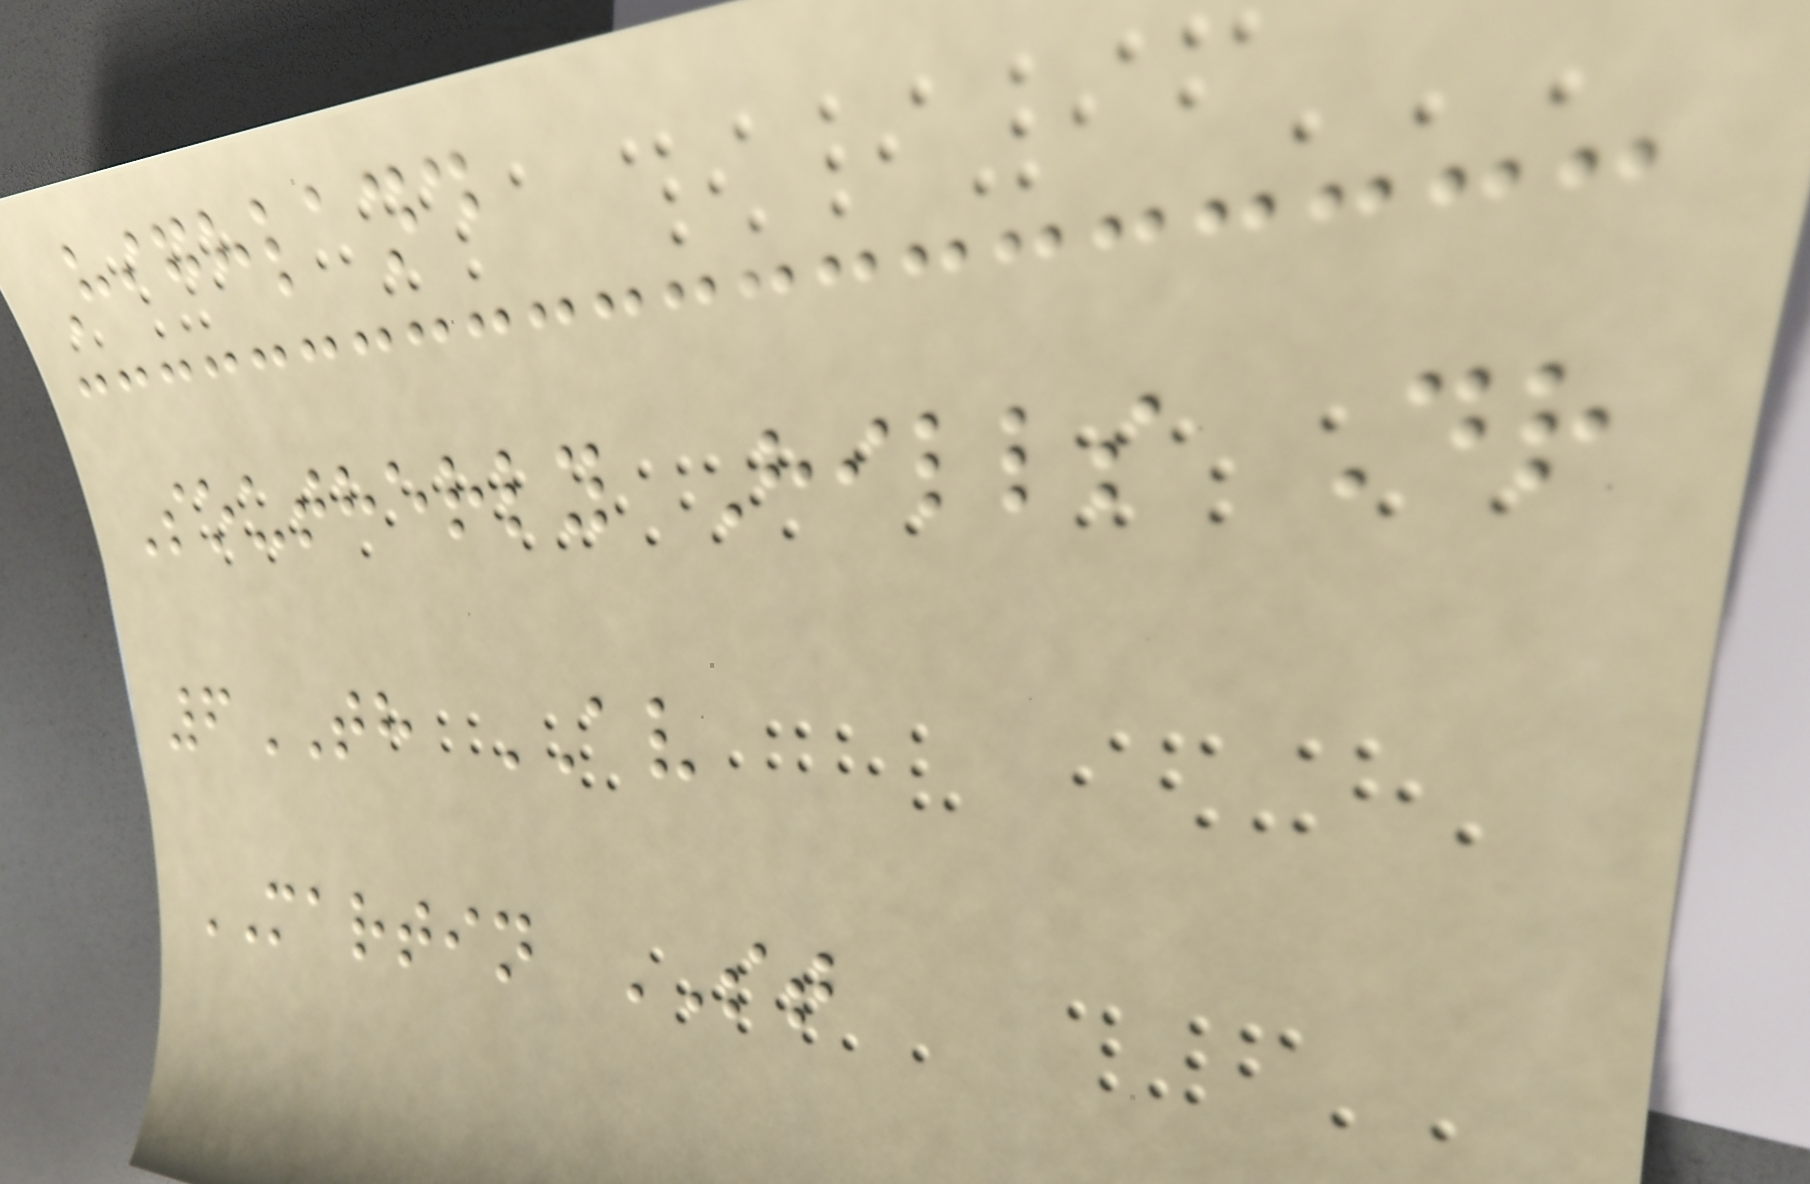Highland
Southerly Hills Dr
6TH AV
MARTIN ST
